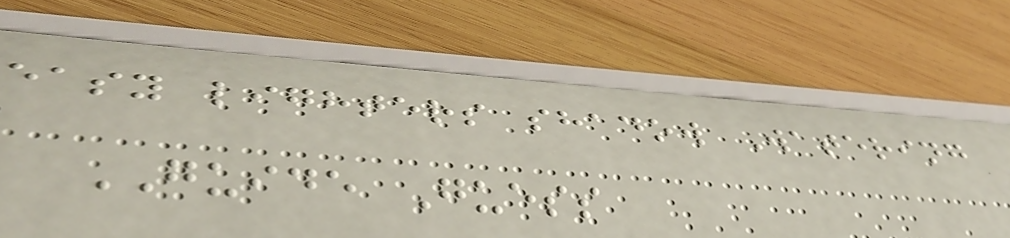easy lighters shadow Watering
GUIDE Guess
